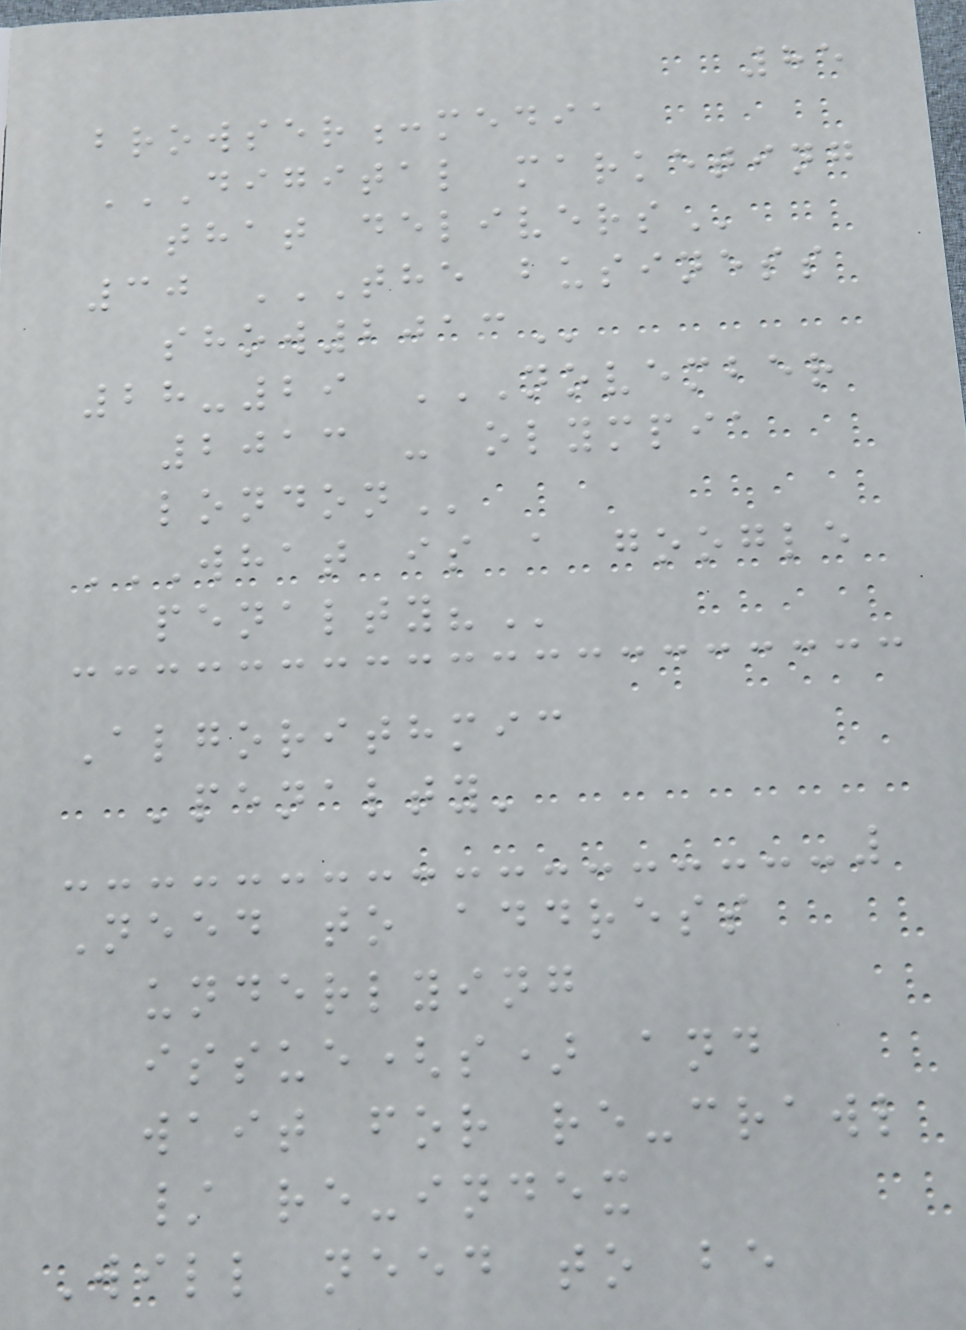85
browser:media
DIGITAL MARKETING
THAT DELIVERS
30 THE BUSINESS
SHOW2013
28-29 NOVEMBER
2013 - OLYMPIA
LONDON
WHAT IS A GOOGLE
PENALTY?
Algorithmic
'penalty'
Need to address
underlying
issue(s) and
wait for re-crawl
/ re-index
Will need to be
